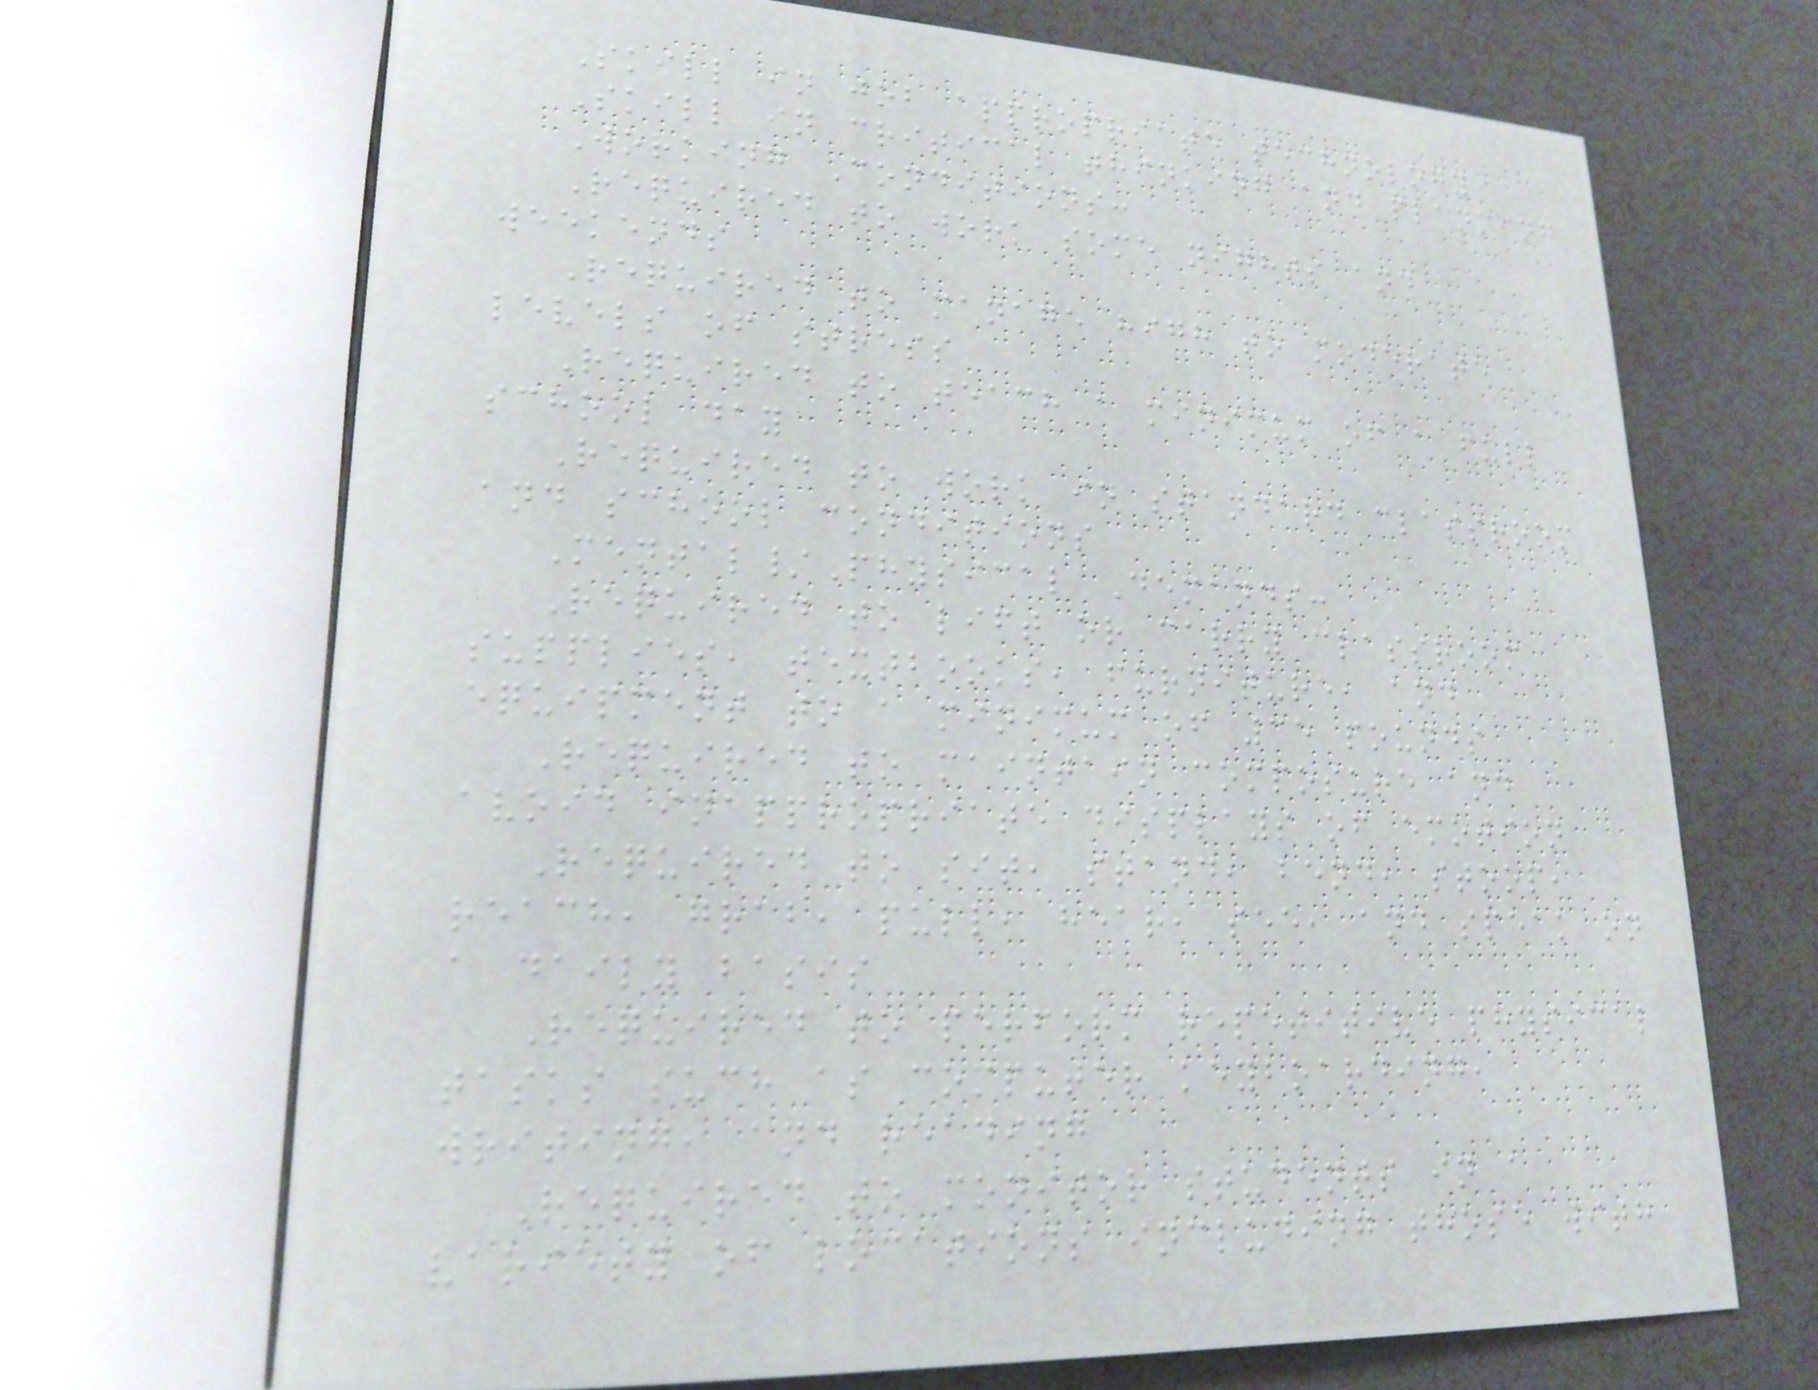Skill in job appropriate technology
Skill in critical thinking and planning
Working Conditions:
Required to work some nights and
weekends
Required to manage high to moderate
levels of stress
Required to teach a minimum of a full
school day
Required to work in standard classroom
and school conditions
Mental/Physical Demands:
Required to lift or carry classroom
supplies, textbooks, furniture, and
equipment to a minimum of 35 pounds
Required to maintain composure and
avoid inappropriate displays of emotion
Required to sit, stand, bend, stoop,
reach, grab, pull, hear, see, and speak on
a daily basis
Required to perform repetitive physical
tasks such as computer keyboarding,
writing, and reading
Required to monitor students in a
variety of locations including those with
